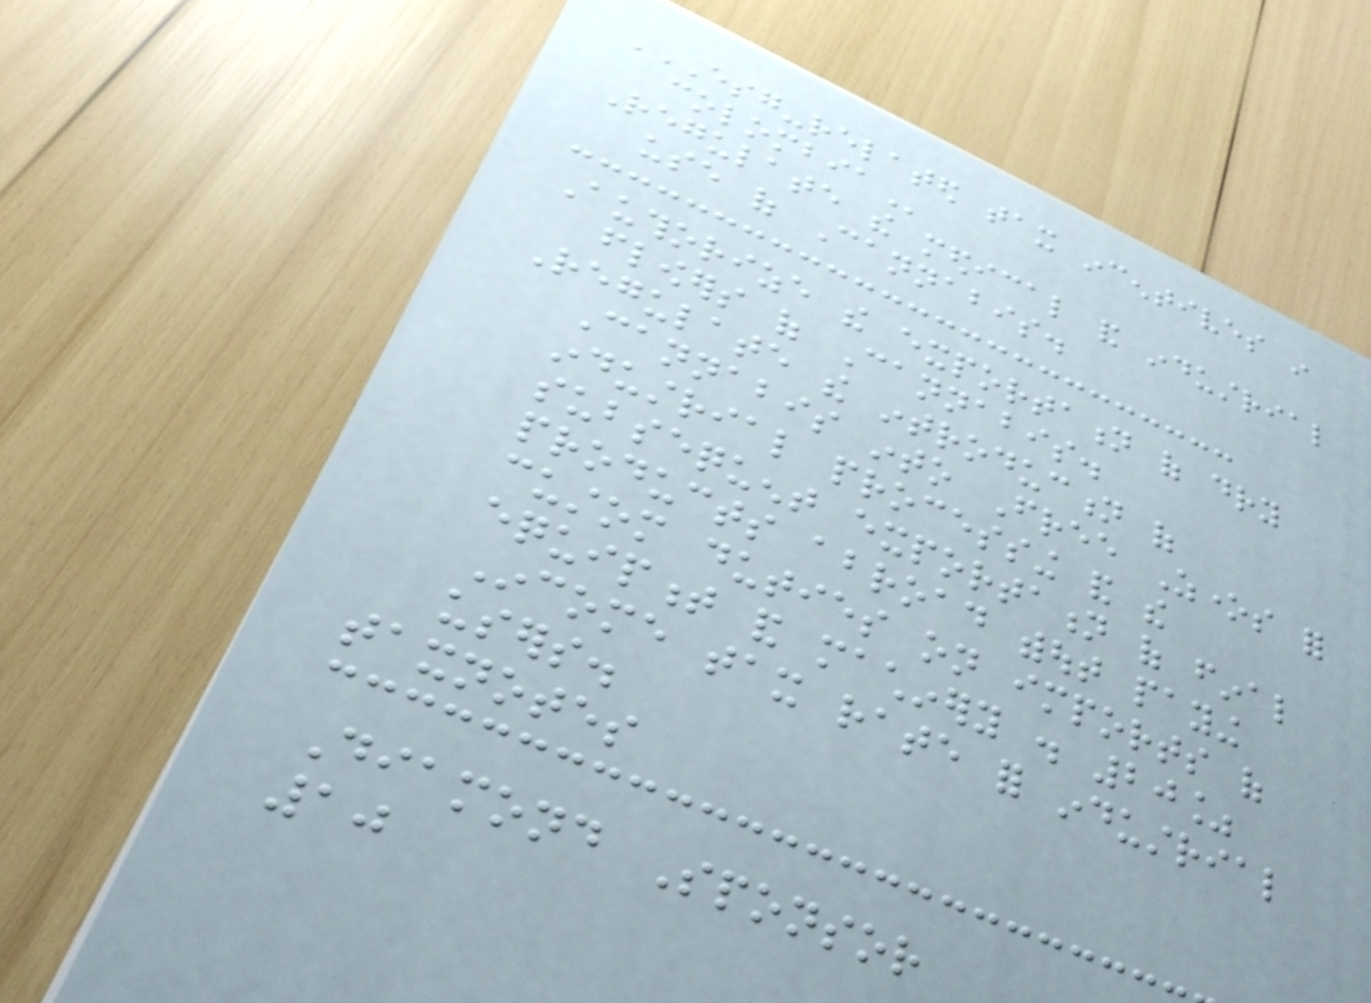ESG-RELATED TAX INCENTIVES IN
COLOMBIA
Regulate the medical and industrial
use of Cannabis.
Authorize the exportation of dry
flowers of Cannabis.
Regulate the introduction of
Cannabis into Free Zones for
industrial processing and the
subsequent exportation of final
products abroad without paying
custom duties on imports of
equipment and machinery . 20%
Income tax rate for industrial
users.
taxnotes
Diamond Sponsor
10
